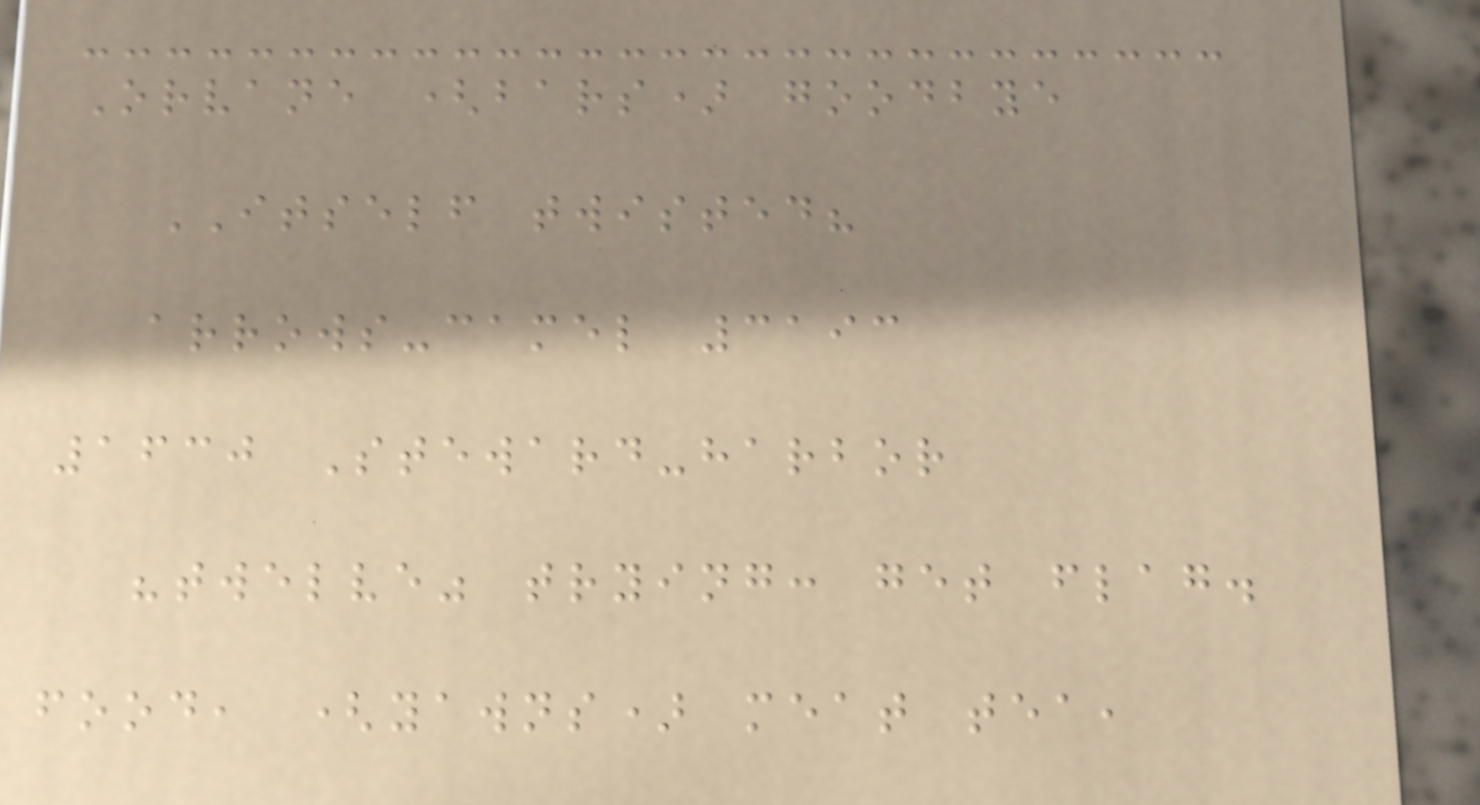Orvane (bars) goodbye
ITSELF twisted?
arrows-camel 3193
1630 Steward-harbor
"twelve" trying: get flag.
food, (yawns) meat tea,
